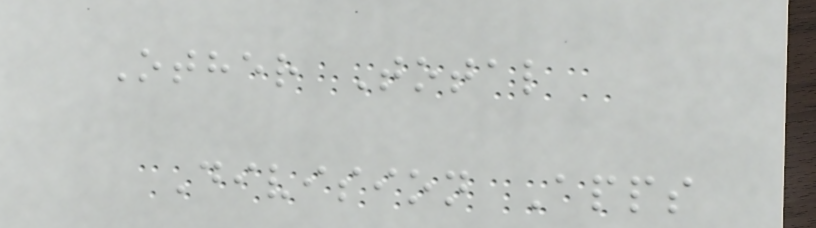Other Total
Division Apps
